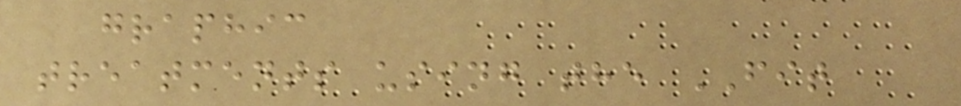graphic
treatments using the FIT
